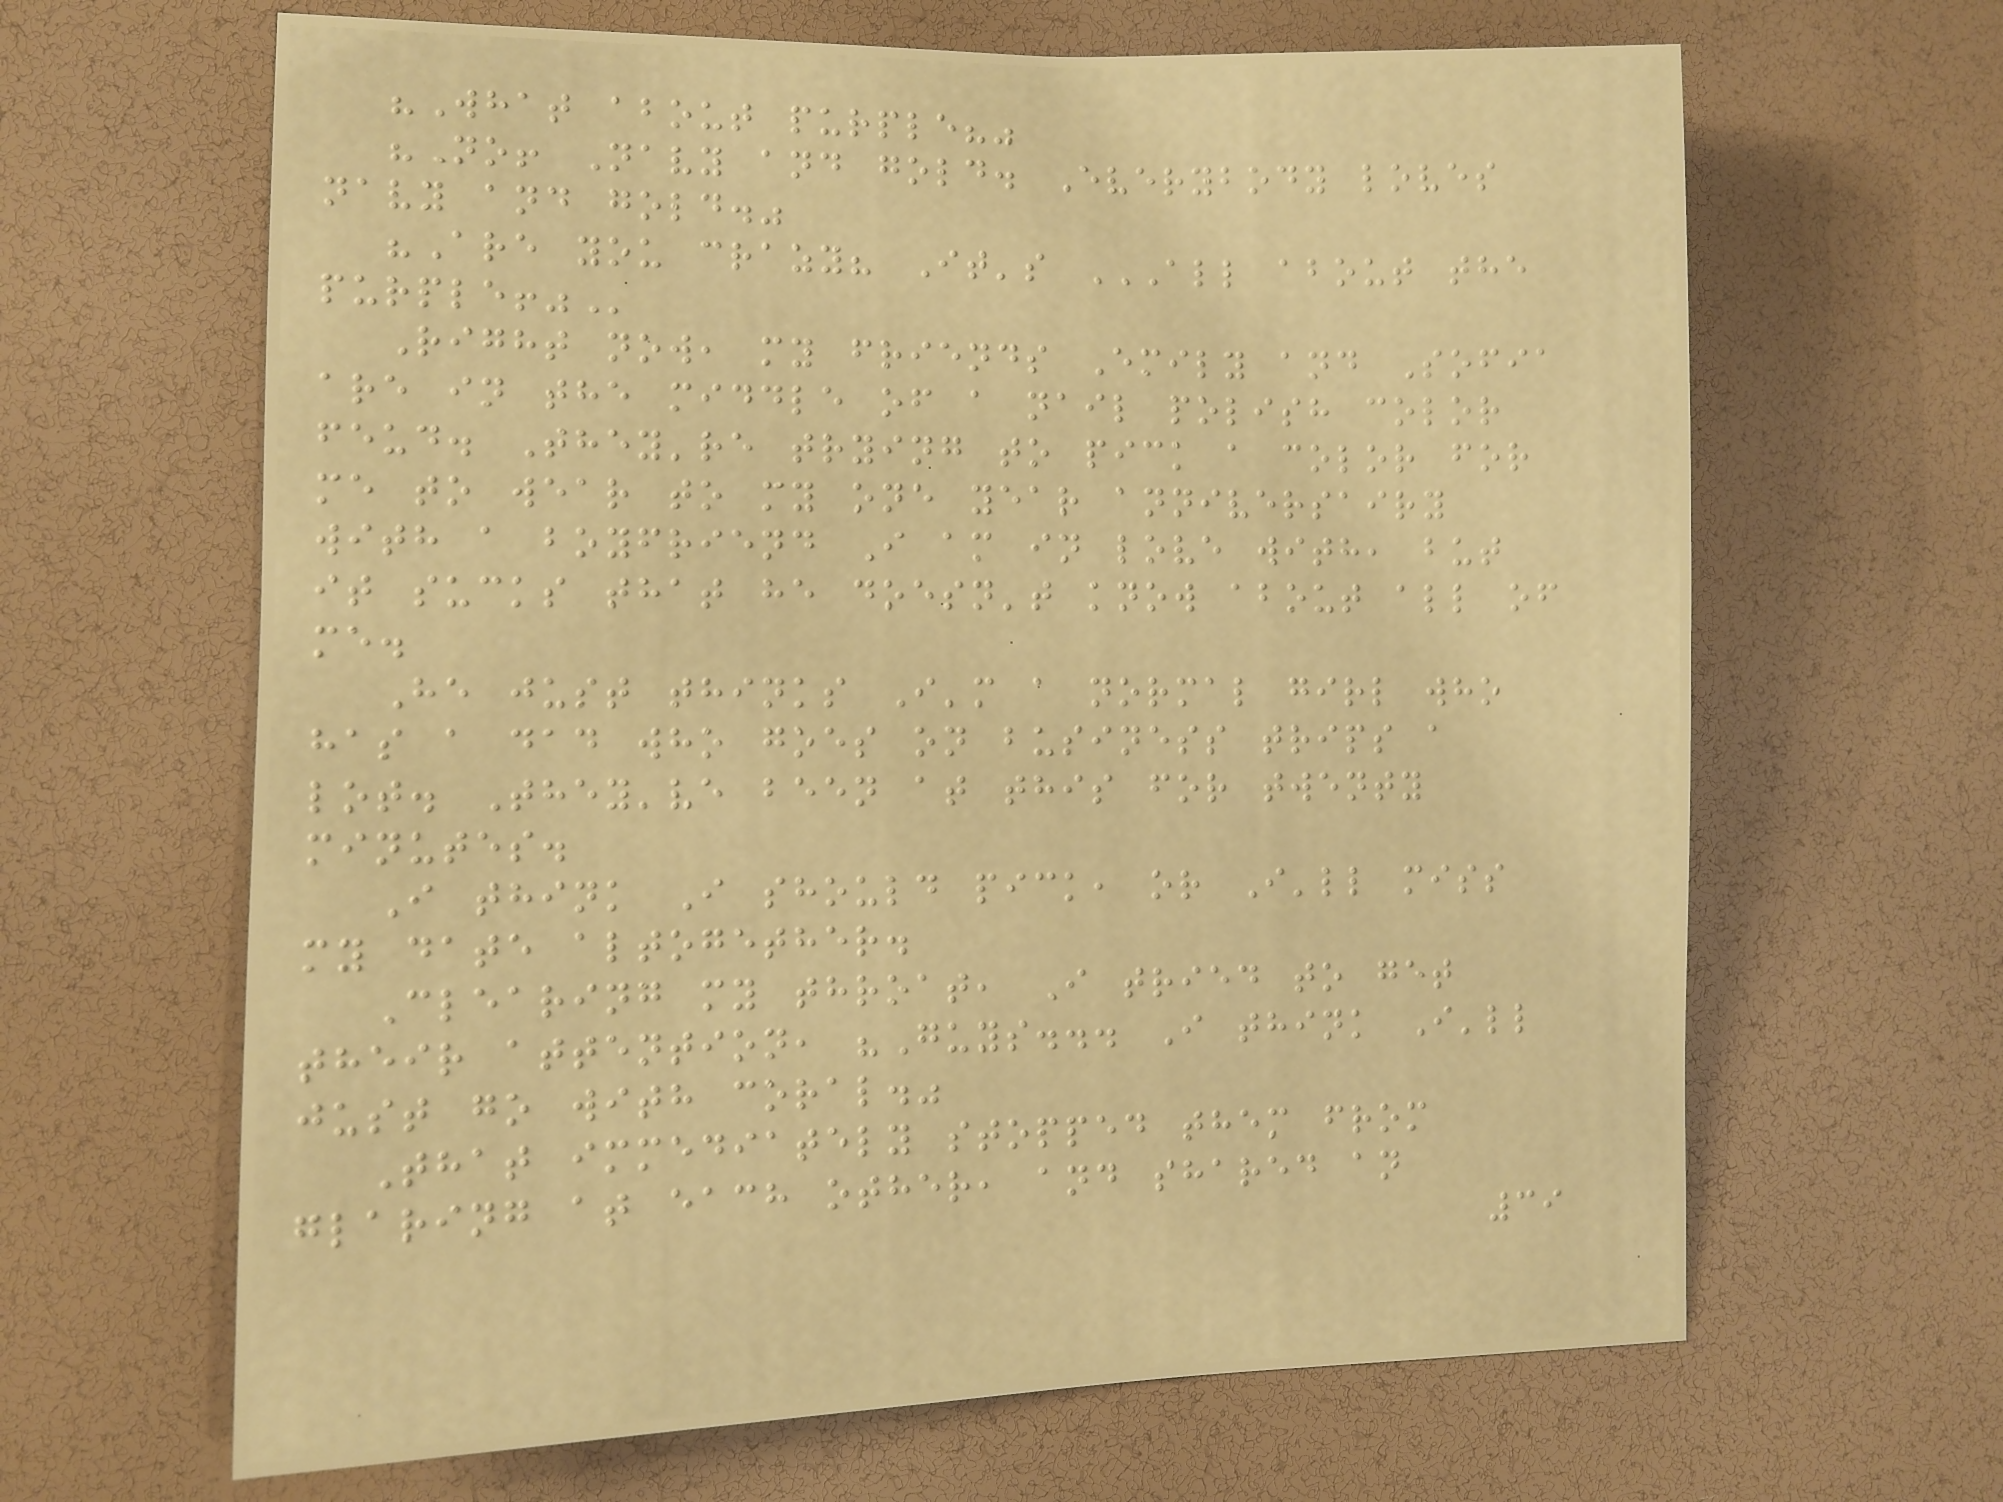"What about purple?"
"No! Navy and gold. Everybody loves
navy and gold."
"Are you crazy? It's ALL ABOUT THE
PURPLE!"
Right now, my friends Emily and Sofia
are in the middle of a nail polish color
feud. They're trying to pick a color for
me to wear to my one year anniversairy
with a boyfriend I am in love with, but
it sucks that he doesn't know about all of
me.
He just thinks I'm a normal girl who
has a dad who goes on business trips a
lot. They've been at this for twenty
minutes.
I think I should pick, or I'll miss
my date altogether.
Clearing my throat, I tried to get
their attention, "Guys... I think I'll
just go with coral."
That immediately stopped them from
glaring at each other, and shared an
39
